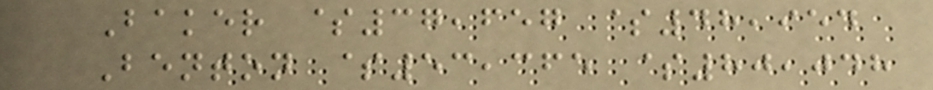Baker $37,657 $48,954
Benton $53,365 $80,048
